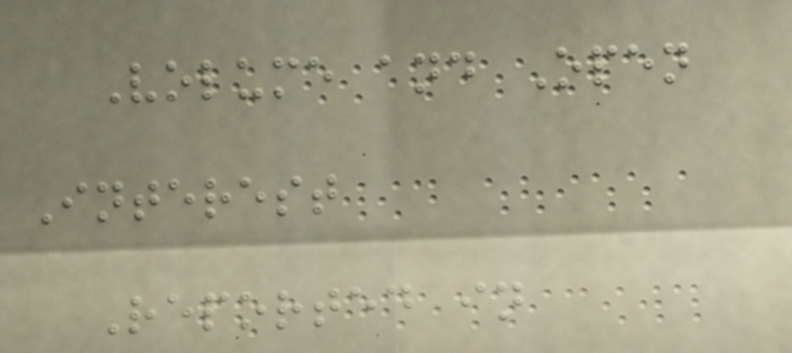Volume and Open
Interest
Reported in
